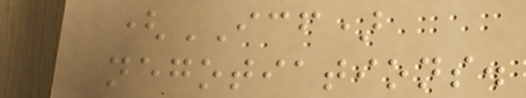(ICF)
negotiations.
